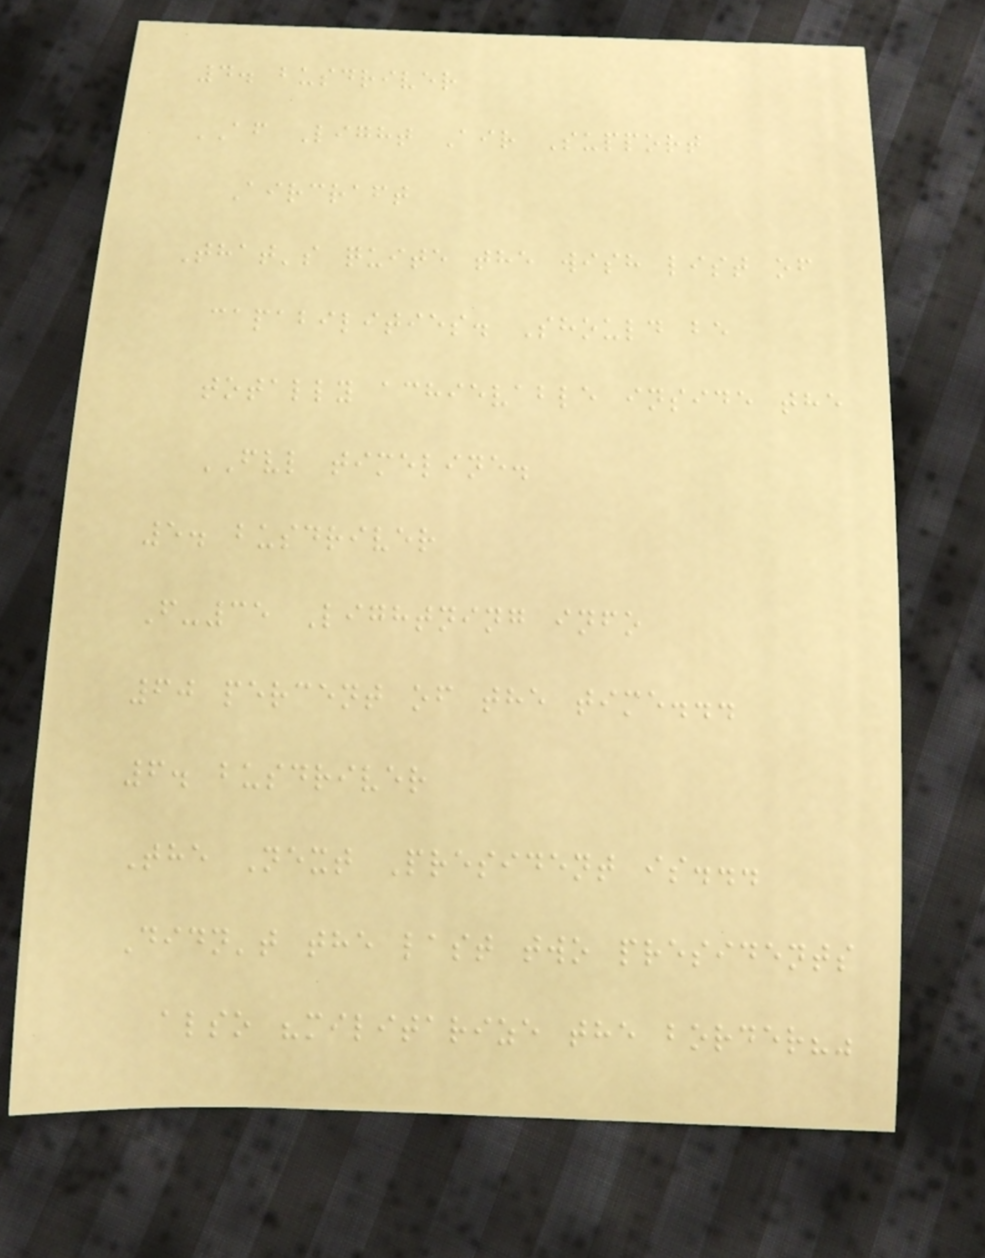4. busdriver
AF Light Air Support
Aircraft
That's quite the wish list of
capabilities. Should be
totally achievable inside the
FVL timeline.
5. busdriver
F-35 Lightning info
60 percent of the time...
6. busdriver
The Next President is...
Didn't the last two presidents
also "militarize the border?"
